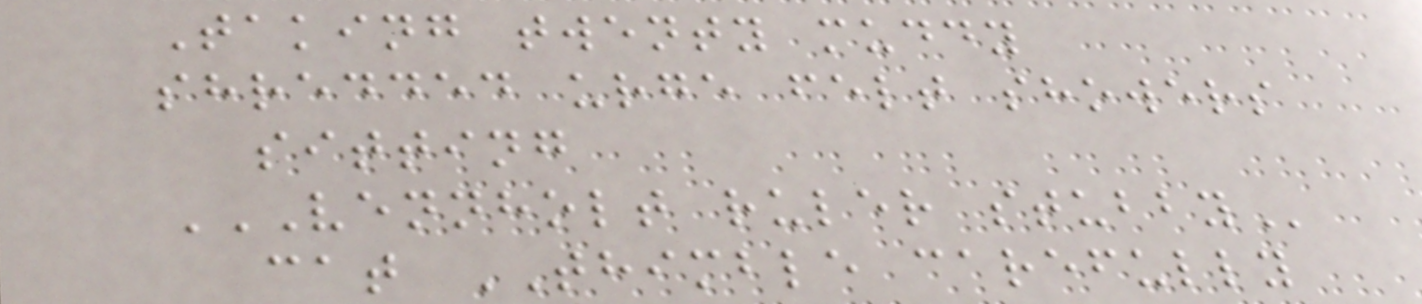Taking twenty muddy
shredded urge felt showers
sitting
VENNHOLT RULER STUBBY
cat THIMBLE carefully
